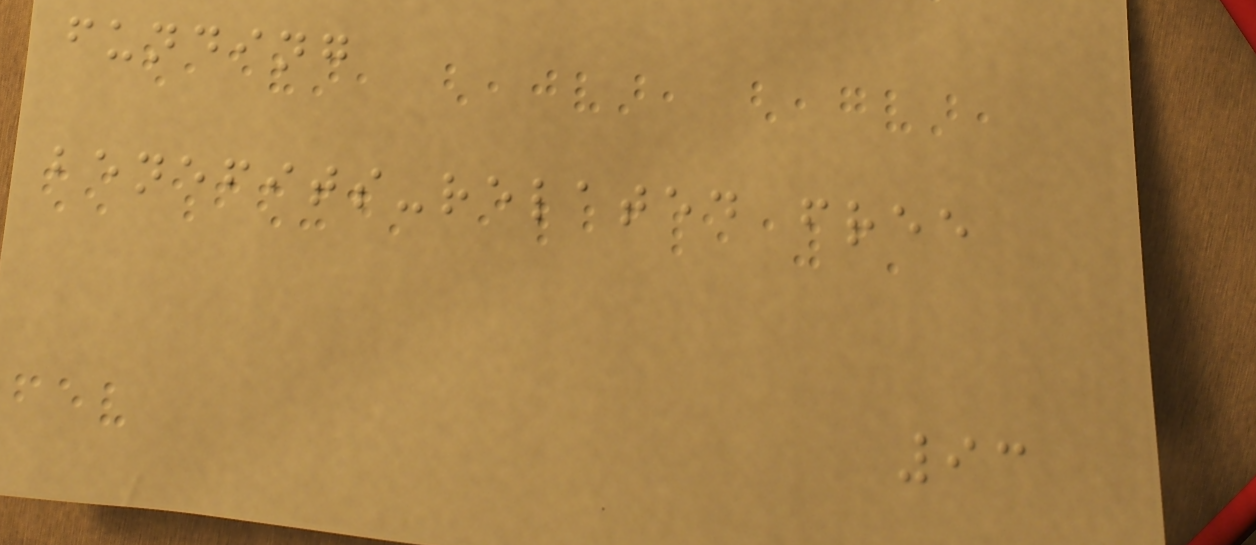funding
benefits-related free
93
